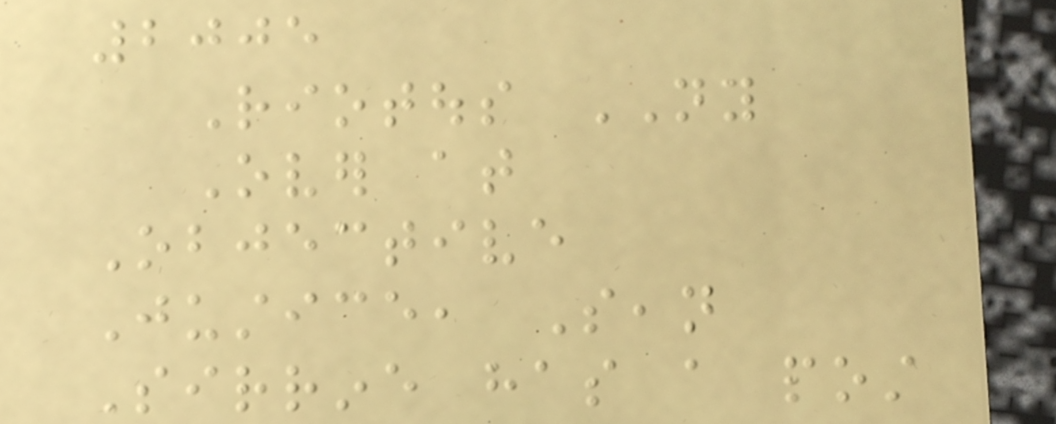2005
Riotous NY
Over at
Objective
Justice, Sean
Sirrine has a post
